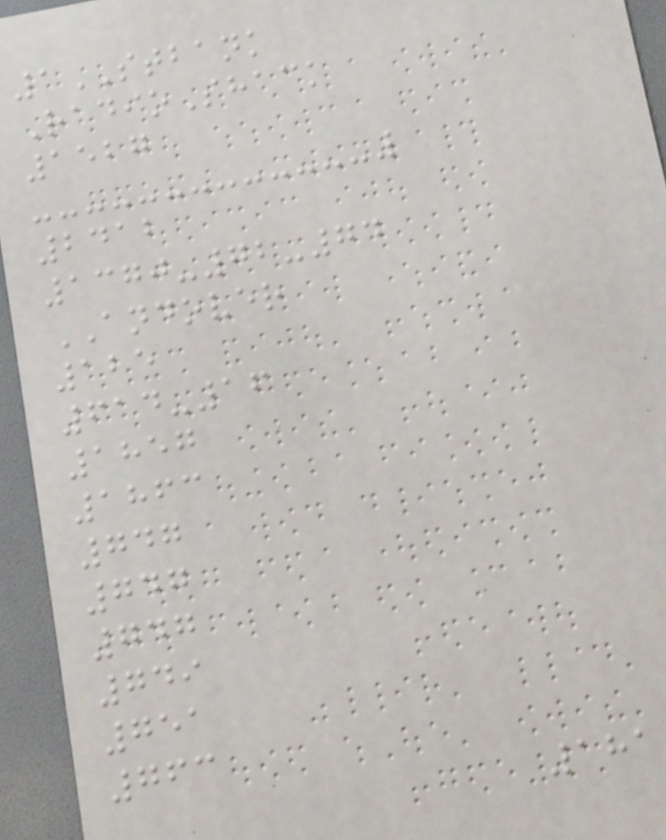1STBANK
RadioShack
1527
2412
1370-72-74
ANDOVER
125
614-16
1857
1863
747
747
747
749
751
763
181
